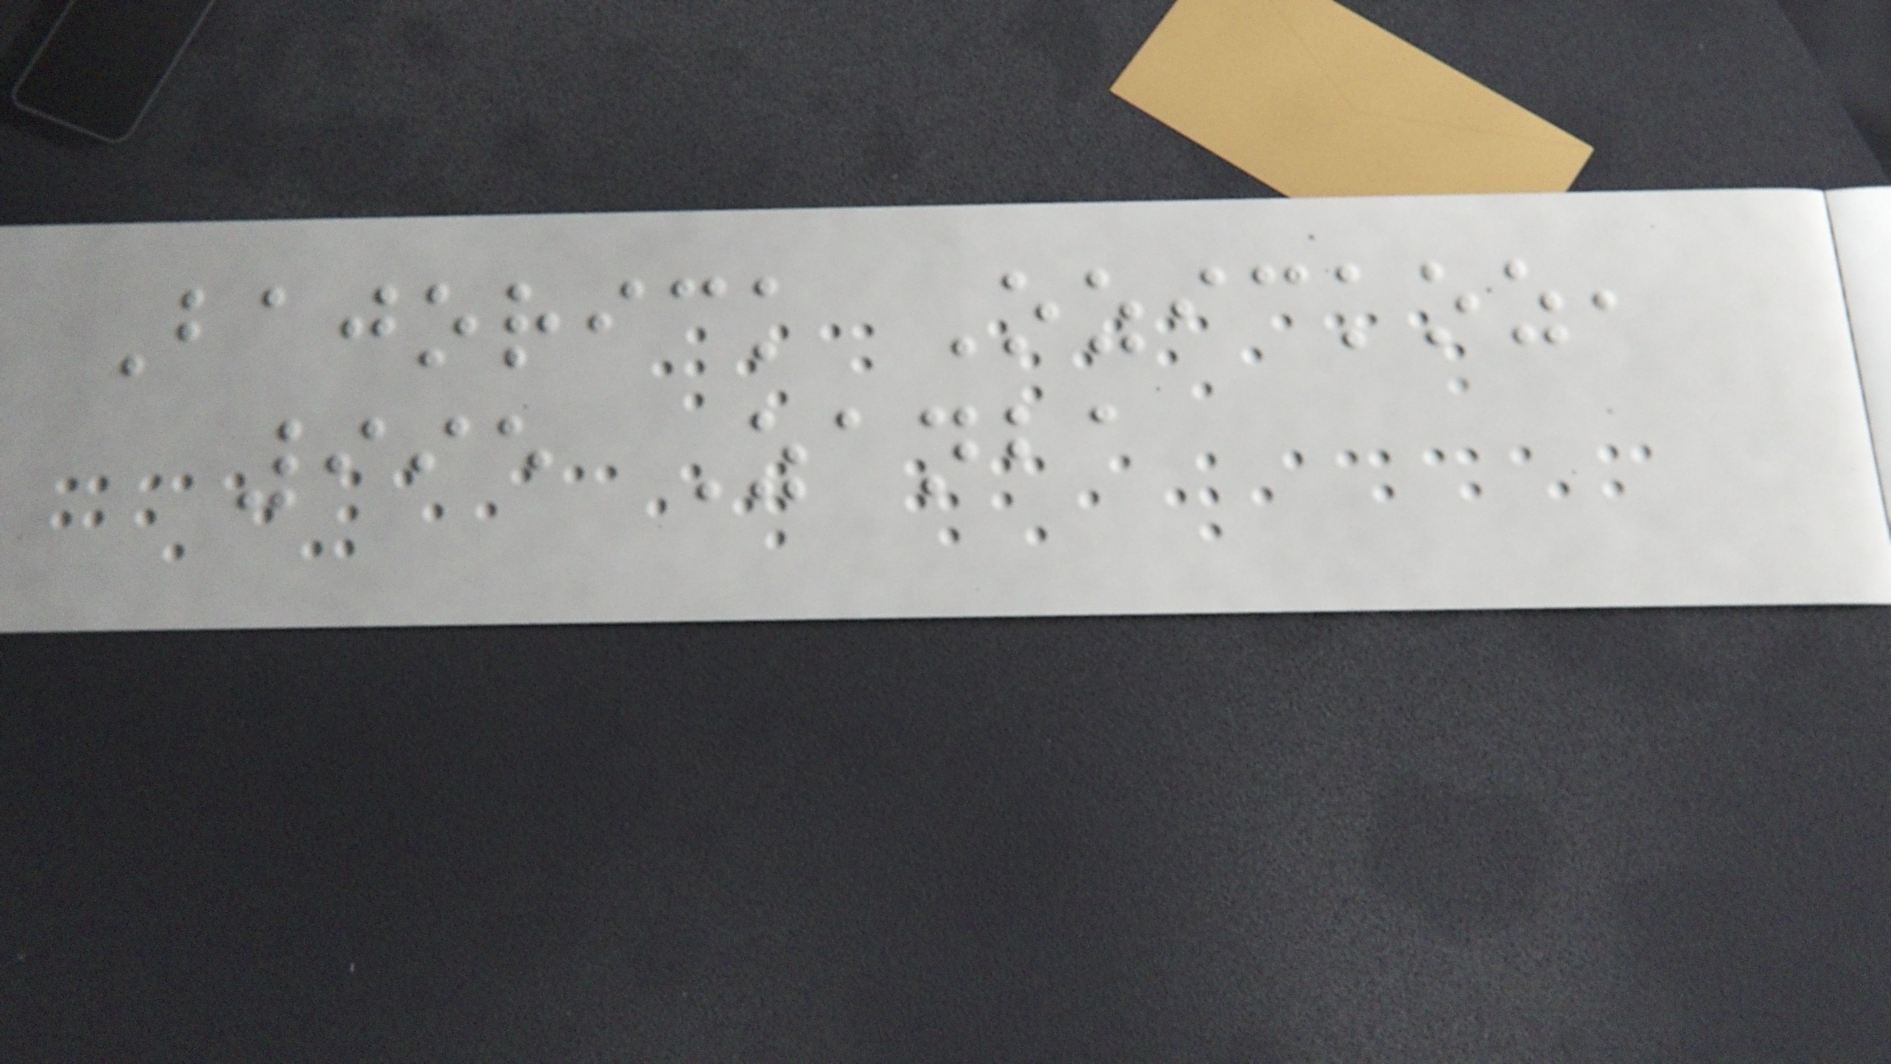Bajorick Ozickoz,
995 Zanba
